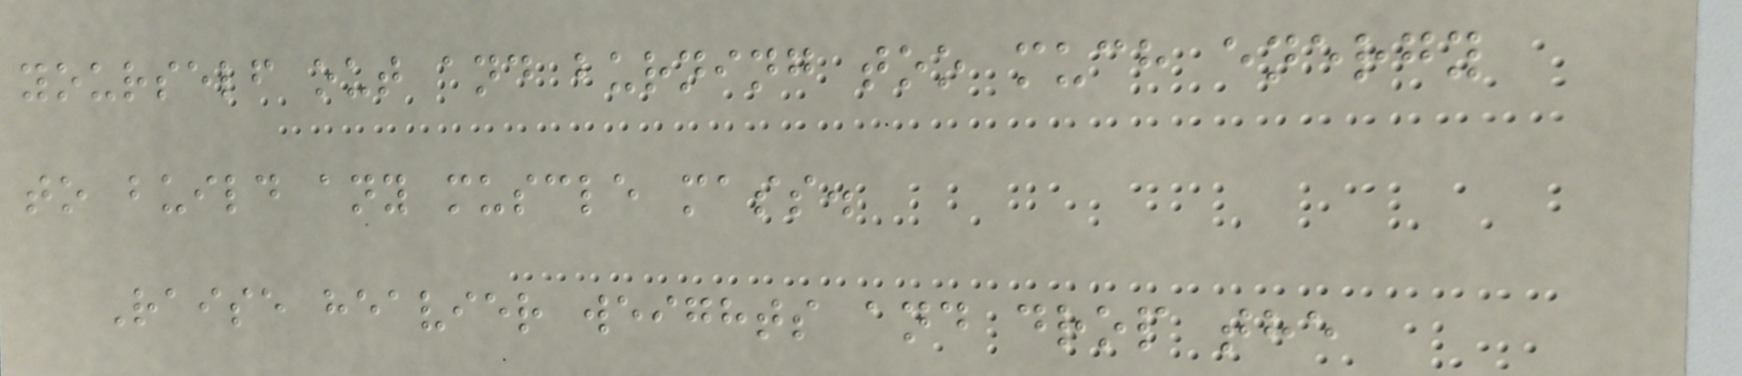yourself out and burning too much energy
to build any muscle mass.
Raise heavier weights and drop the
